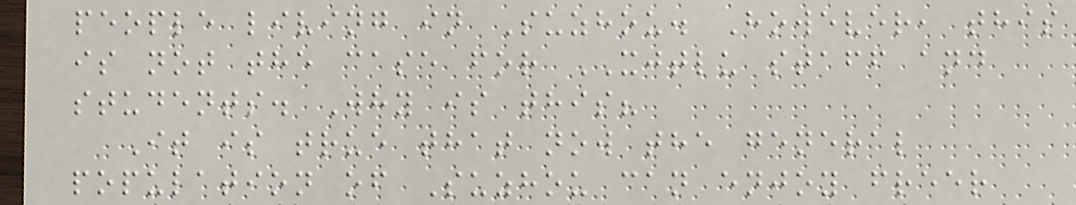people living in Suzhou. However, this
is not the case for XJTLU staff and
students. Why is this?
It is true that now the general
population of Suzhou can enjoy freer
